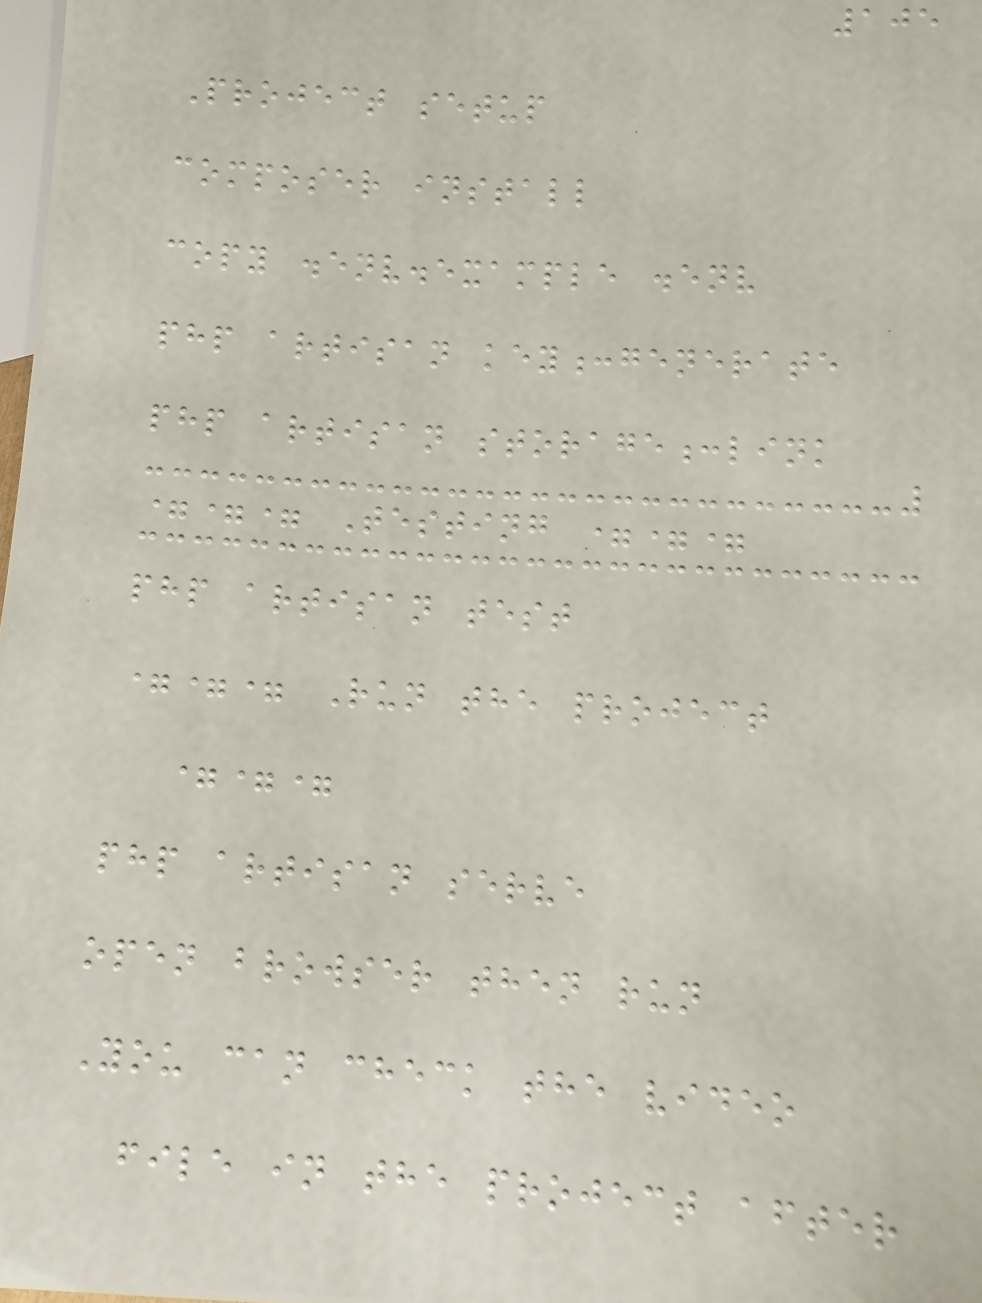105
Project setup
composer install
copy .env.example .env
php artisan key:generate
php artisan storage:link
=== Testing ===
php artisan test
=== Run the project
===
php artisan serve
open browser then run
You can check the video
file in the project after
